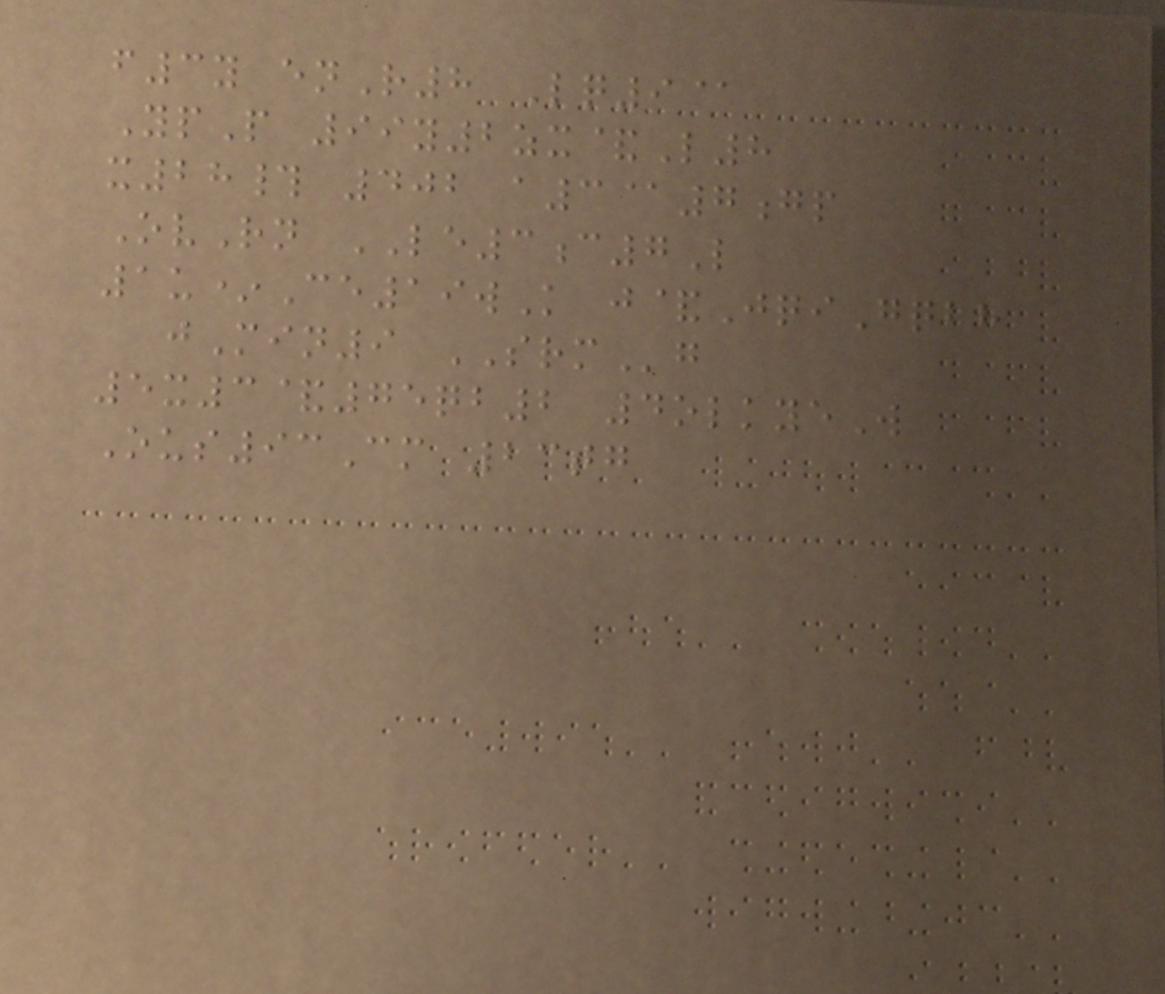f3y enR8 Lq9@
YpP 99y2zx&L8
x28# 402 a3@7gp
OvRn LE3c7L
1u*Ce19wK j&JqiGqbh
jMin9 SRMg
5x3&75qb2 4olkyeW
Ous93Cm 23tg
